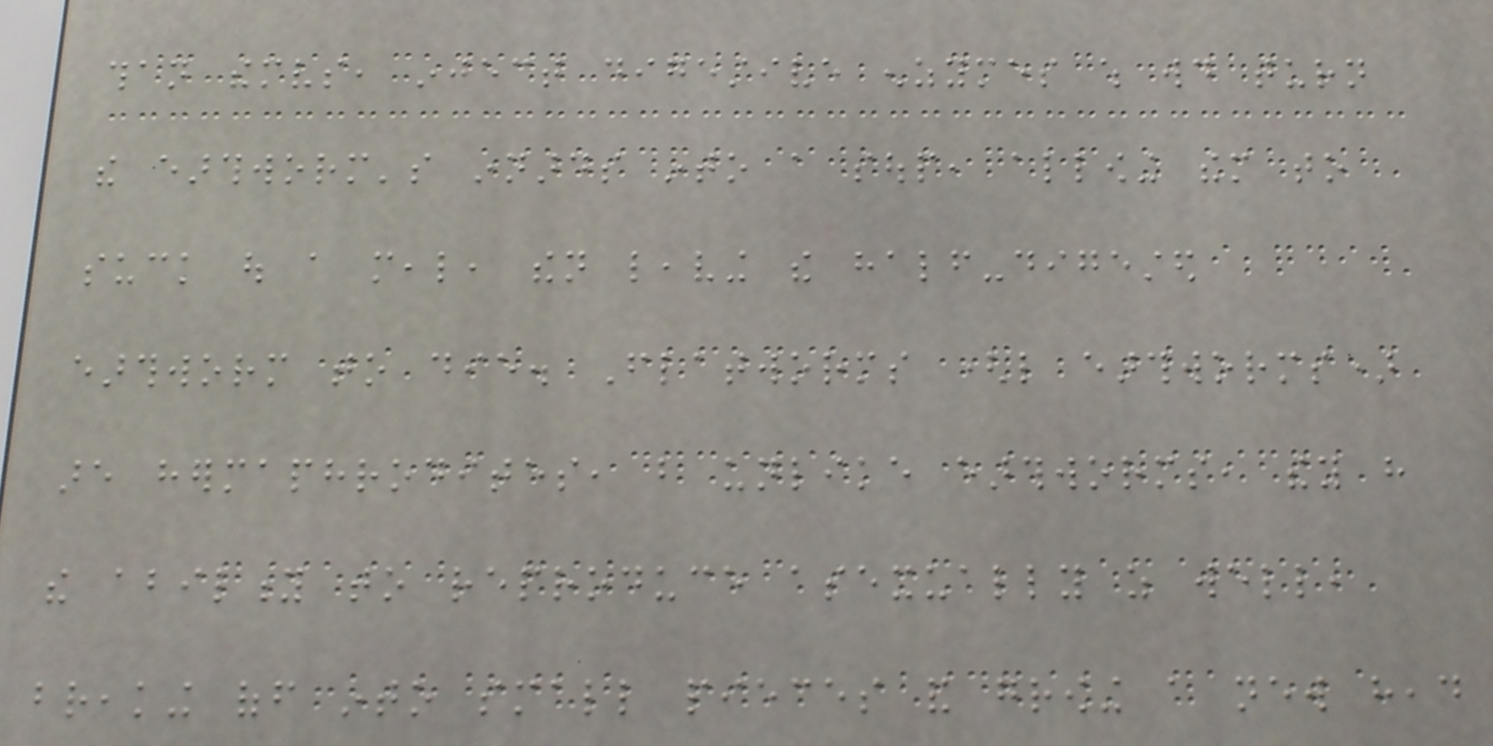than themselves, inject digestive enzymes which would turn
the earthworm's innards into a soup, allowing them to
suck out a meal, then leaving the half-digested
earthworm to die. Flatworms (like earthworms)
are hermaphrodites, but unlike earthworms, they have
the ability to reproduce asexually as well,
breaking off into small pieces and growing a new head
